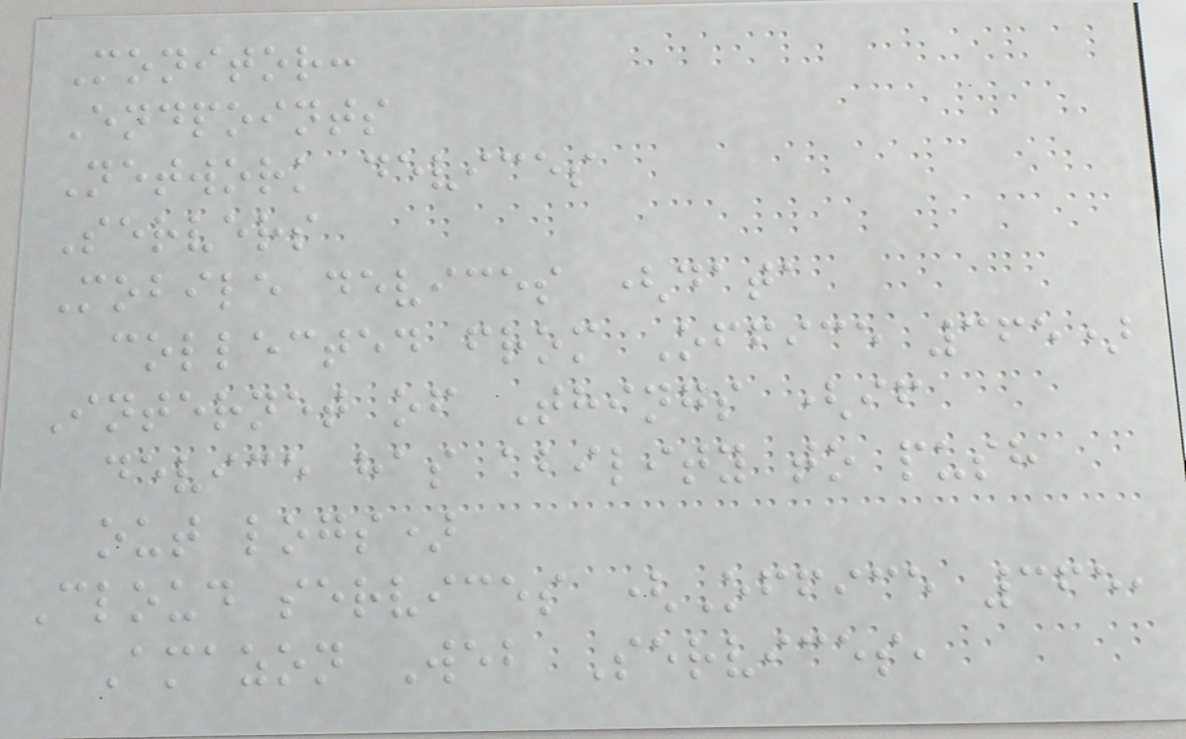Monitor:
Endpoints
Network devices
Servers
Mobile devices (data
collected from Office 365)
Internet of Things (if
device has ability to push
out logs)
Cloud services (Office 365,
Amazon Web Services,
